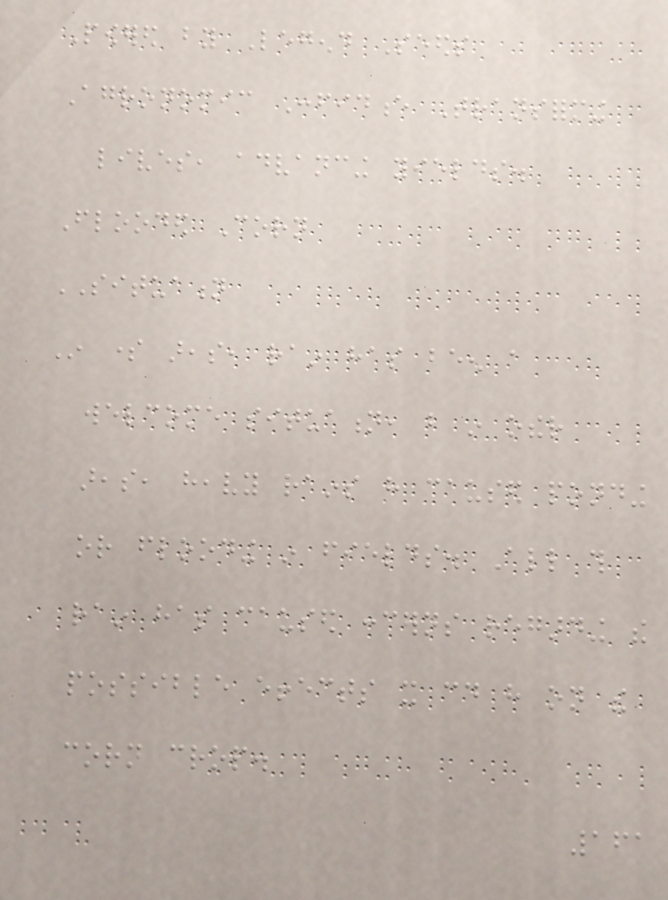Powered by Legend Seeds
Agronomic Confidence Transforming
lives, advancing yields.
Flooded Corn
SITUATION
In some areas, rain has been a
welcome situation, but in other
areas, heavy rains have caused ponding
or flooding in fields. All this
rain has caused concerns regarding the
possible effects it could have on the
corn crop.
161
